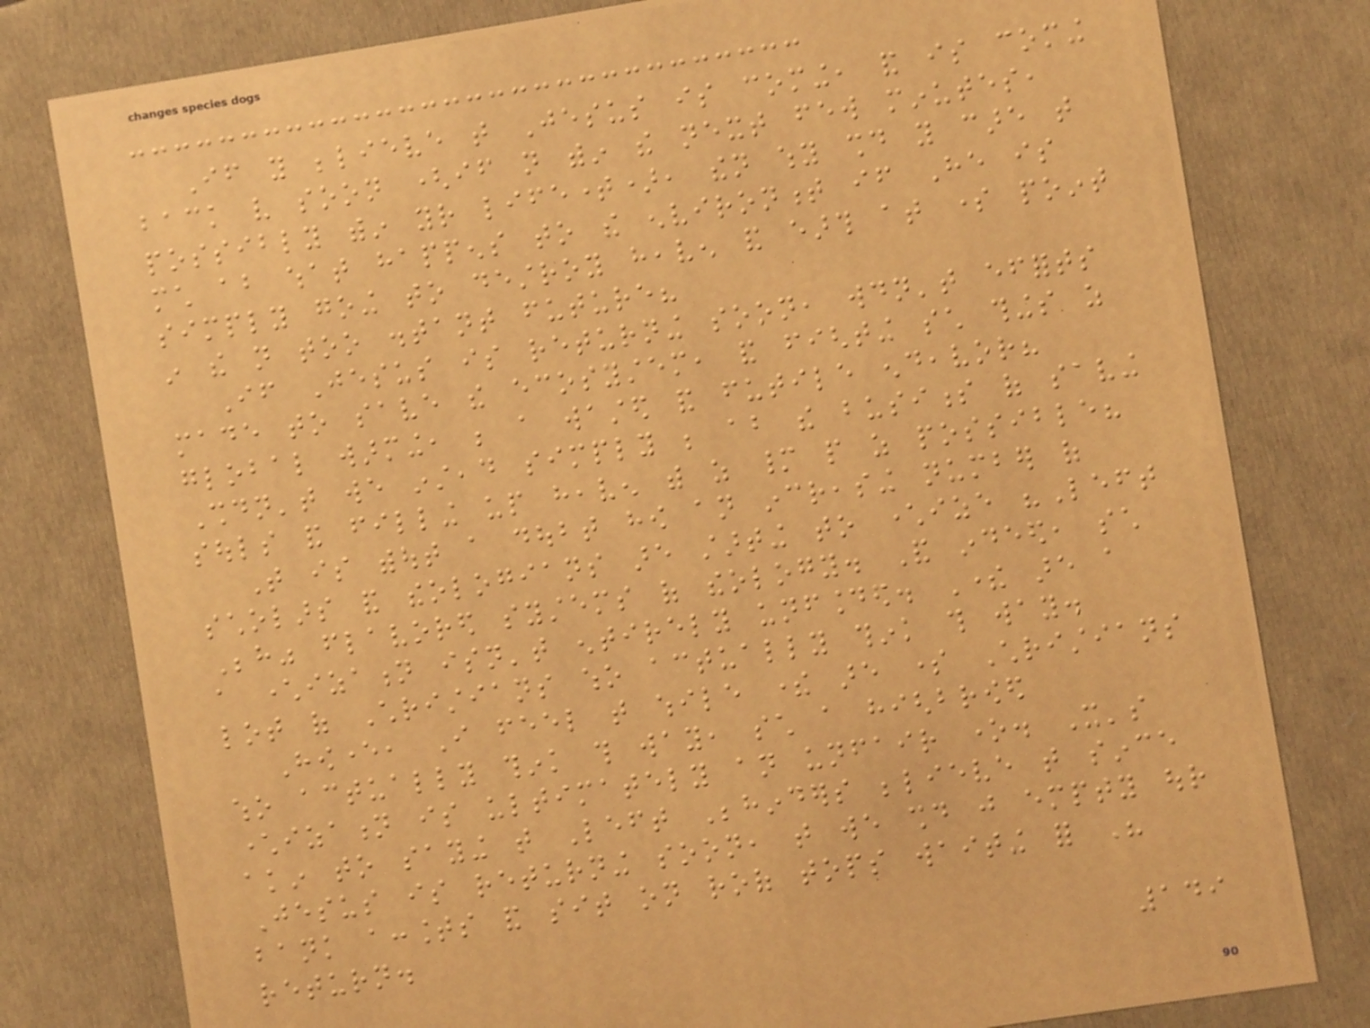If you believe that Jesus is coming, and is coming
back very soon (if not within the next few minutes,
possibly within your lifetime), then why should you care that
much about what happens to the environment if He is
simply going to destroy heaven and earth at some point
in the not too distant future?
If Jesus is returning soon, wouldn't efforts
made to save the ecosystem, and fighting such things as
global warming, be a wasted and futile endeavor?
Shouldn't we instead simply be about the business of saving
souls and filling up heaven with as many people as possible?
That is without a doubt how an increasing number of
scholars and theologians are starting to characterize "Left
Behind" flavored systems of theology. And indeed, such
a characterization isn't entirely unfounded. There are a
lot of Christians who actually think this way.
However, I feel that while there are some Christians
who actually think this way, such a highbrowed
characterization is ultimately an unfair one. It's
akin to saying that Left Behinders believe that since
Jesus is returning soon, that we should just empty our
bank accounts and sit on roof tops waiting for His
return.
149
